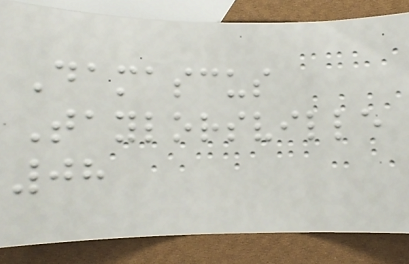Damascus
Taylorsville
08
